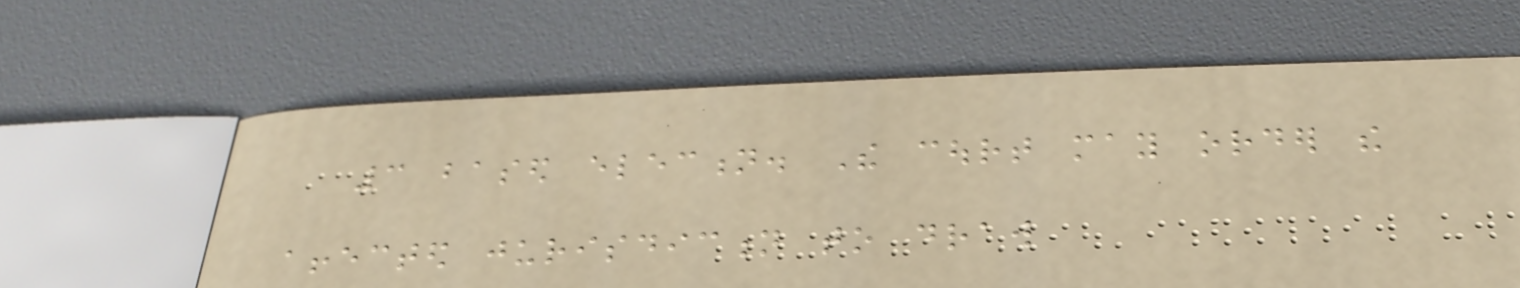3 based election. The court may order the
affected jurisdiction to draw
